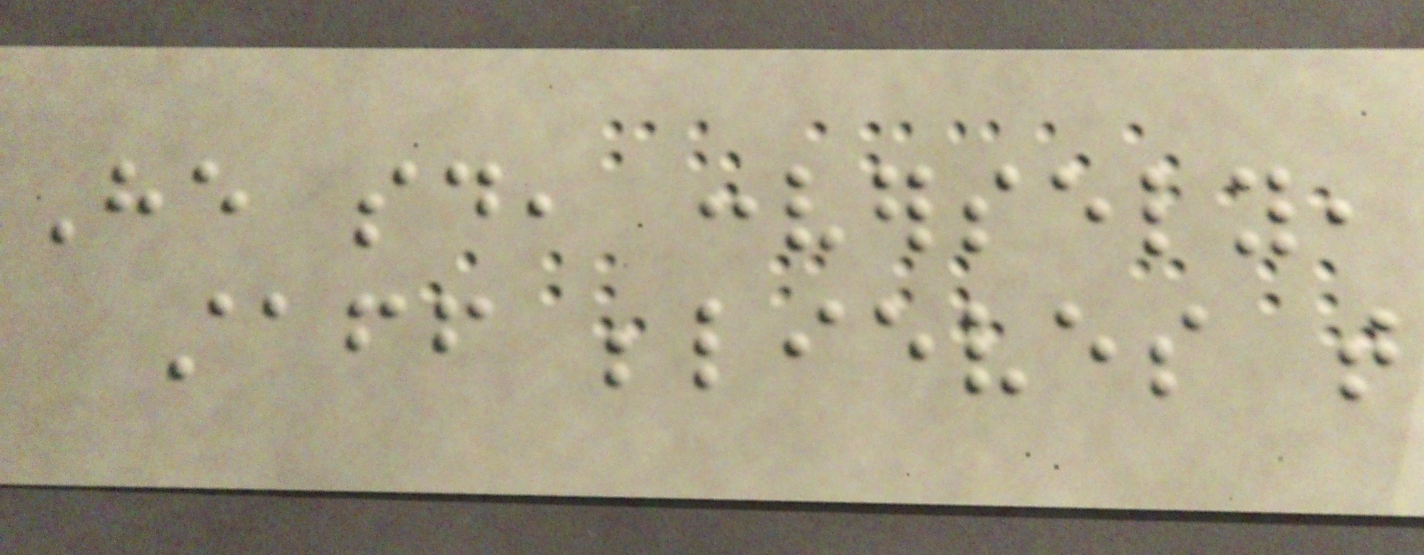He said, conversely,
staff believes that
